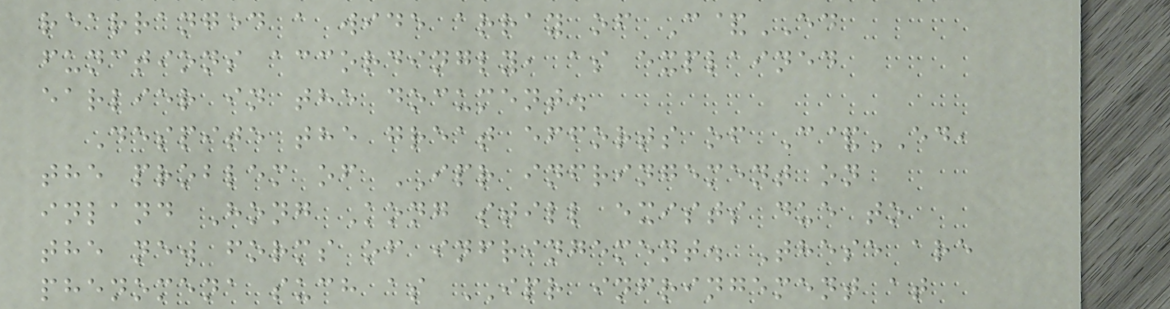rearranged a wide array of C&ED
functions accordingly, as explained
earlier in the document.
Despite the great efforts of C&ED,
the problem of IPR infringement on
inland Hong Kong still exists due to
the new forms of infringement. These are
phenomena such as IPR infringement at
